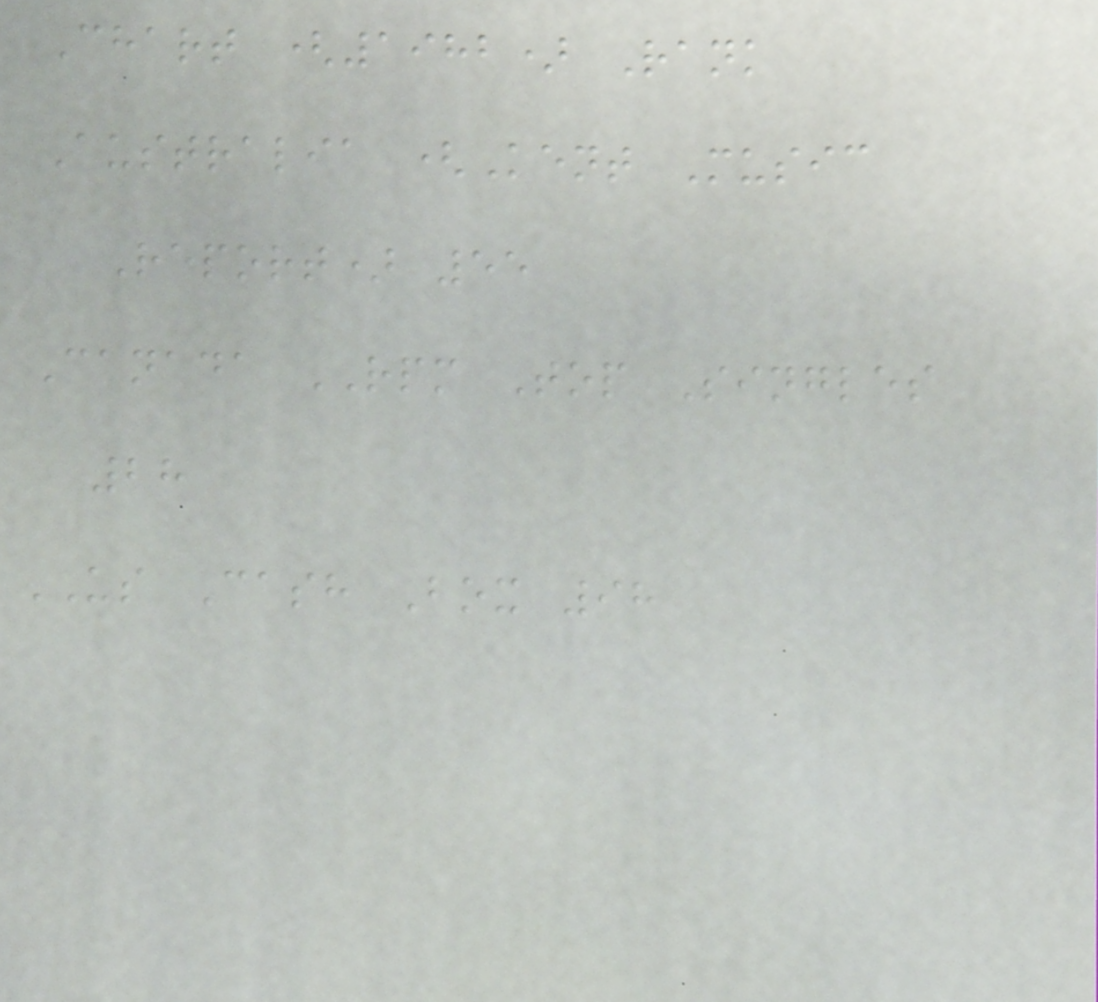Chart (1982) Rank
Australia (Kent Music
Report) 55
Canada RPM Top Singles
28
US Cash Box 98
